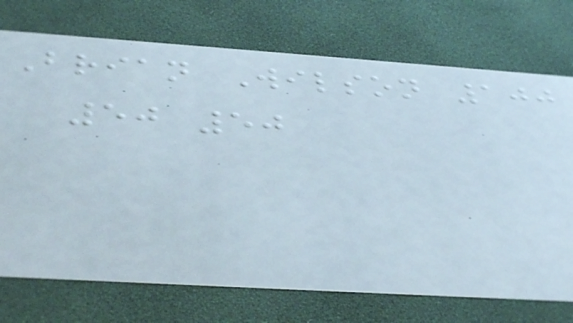Brian Wilson 100
50 50
